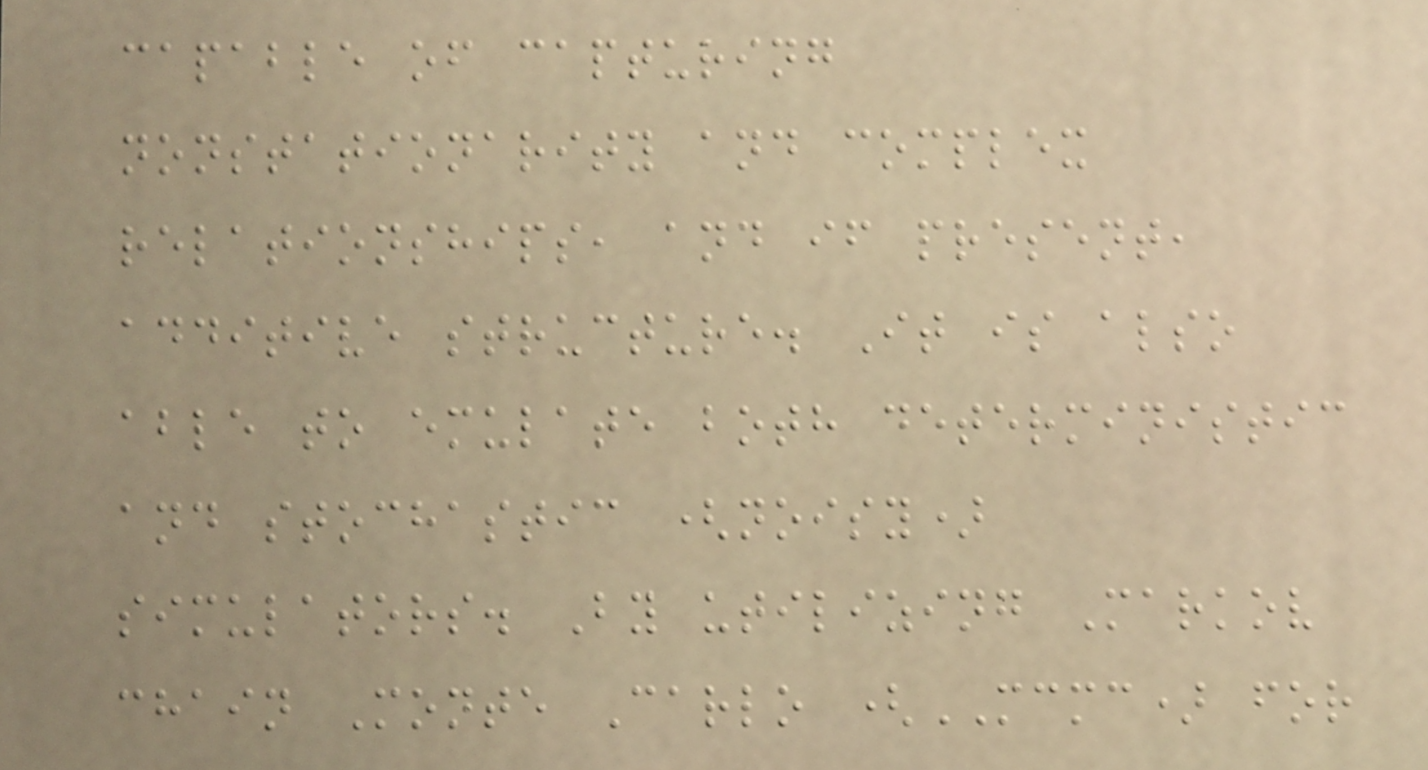capable of capturing
nonstationarity and complex
relationships, and if present,
additive structure. It is also
able to emulate both deterministic
and stochastic (noisy)
simulators. By utilizing Markov
chain Monte Carlo (MCMC) for
